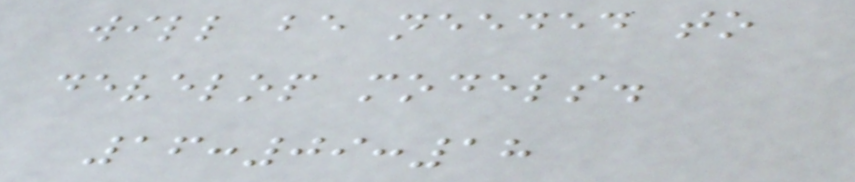will be needed to
develop models.
16:09:18
